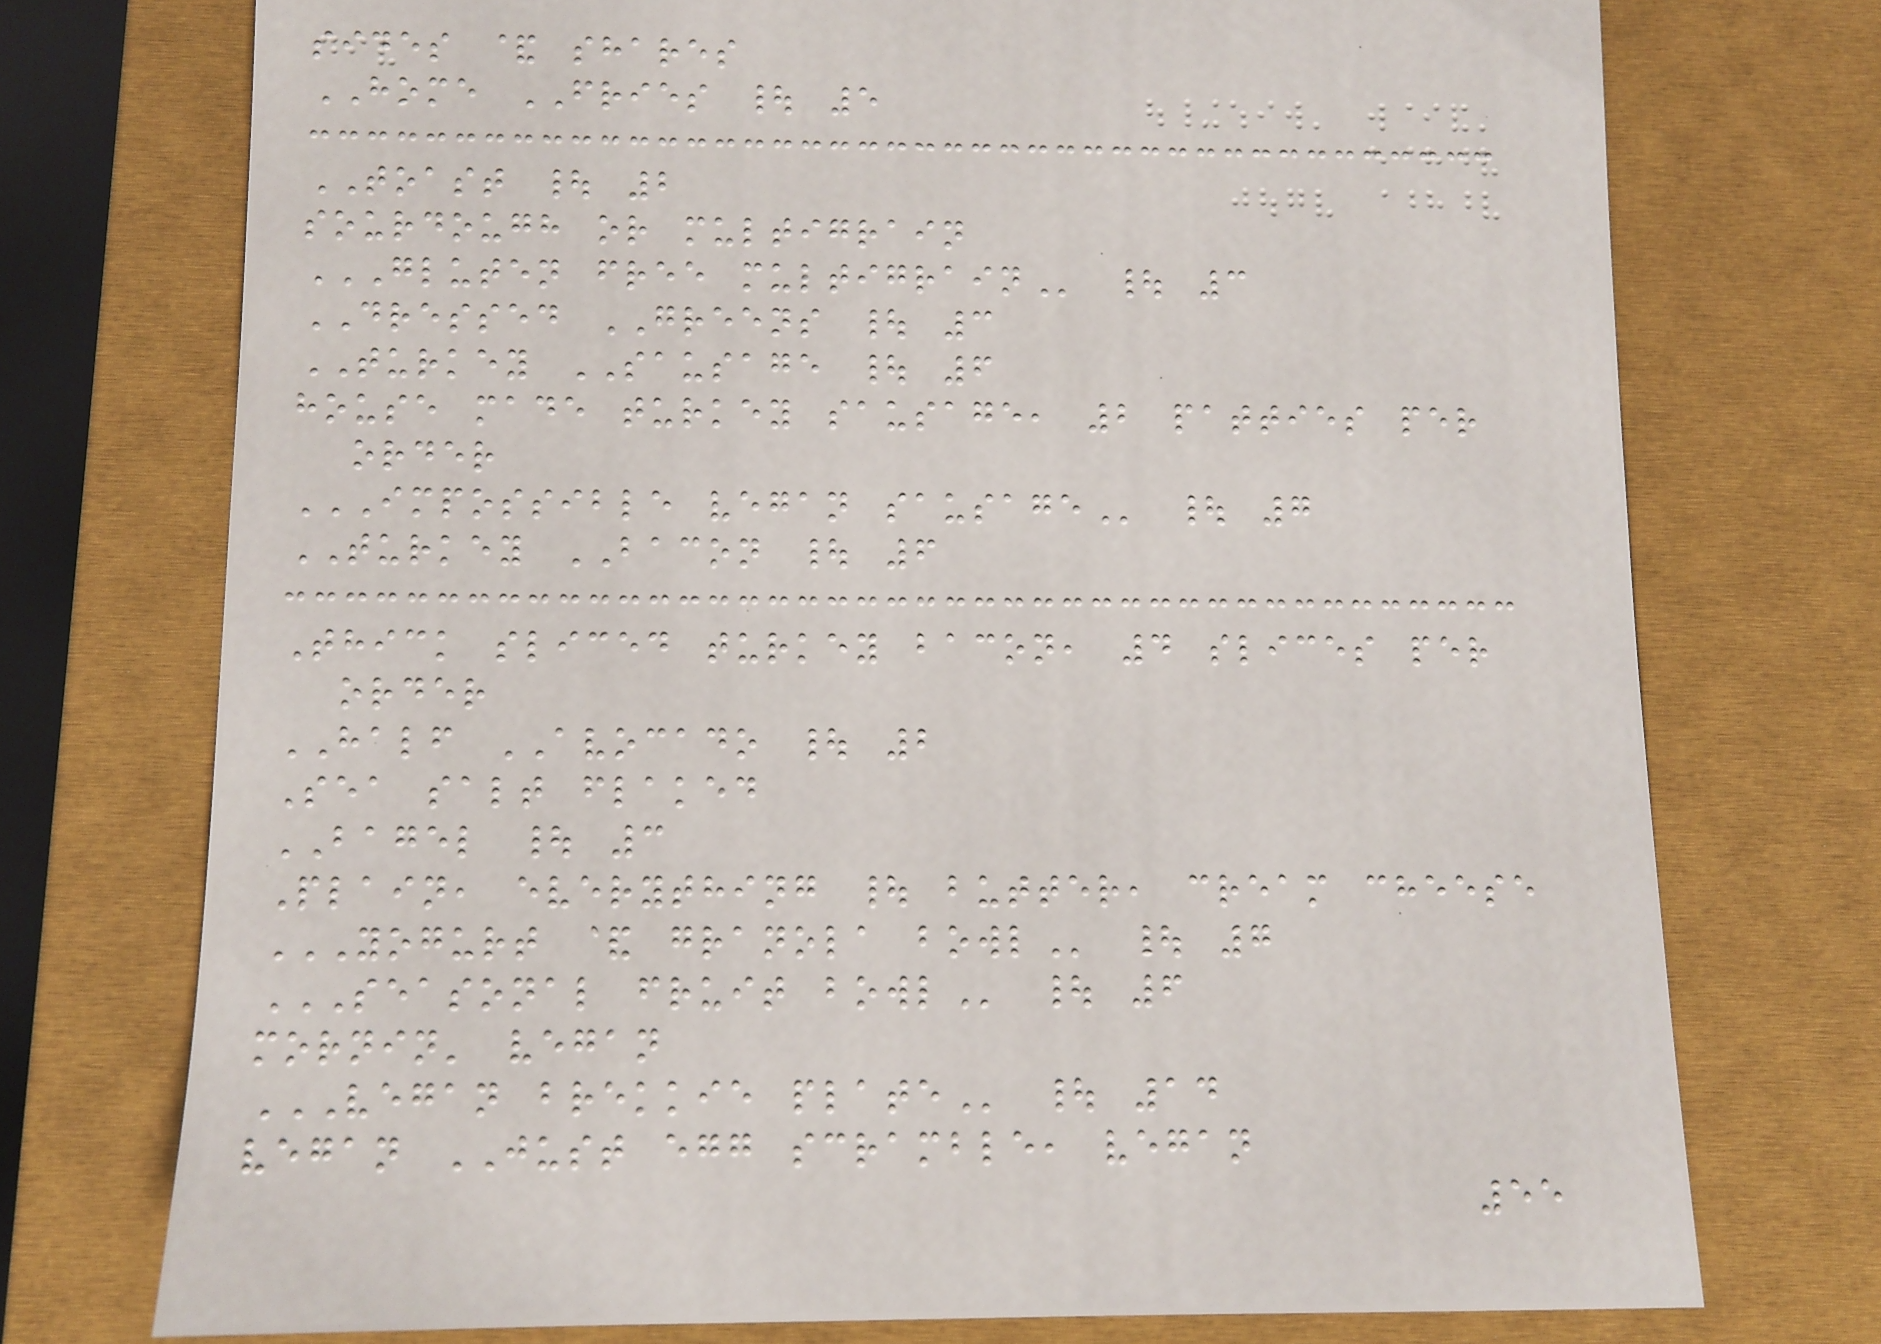sides & shares
HOME FRIES | 5
TOAST | 2
sourdough or multigrain
GLUTEN FREE MULTIGRAIN | 3
DRESSED GREENS | 3
TURKEY SAUSAGE | 6
house made turkey sausage, 2 patties per
order
IMPOSSIBLE VEGAN SAUSAGE | 7
TURKEY BACON | 6
Thick sliced turkey bacon, 4 slices per
order
HALF AVOCADO | 2
Sea salt flaked
BAGEL | 3
Plain, everything | butter, cream cheese
YOGURT & GRANOLA BOWL | 7
SEASONAL FRUIT BOWL | 6
mornin' vegan
VEGAN BREKKIE PLATE | 14
vegan JUST egg scramble, vegan
55
